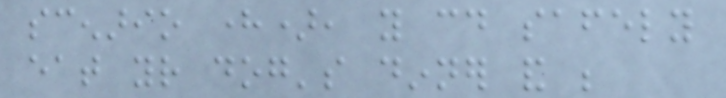scenario here), you could safely
eat your dog's dinner and be
